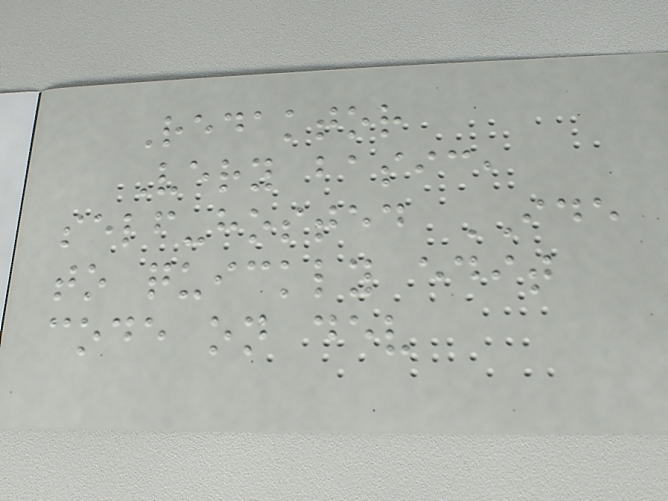Redaktor
Very basic,
self-hosted IDE
to quickly edit
code on dev
